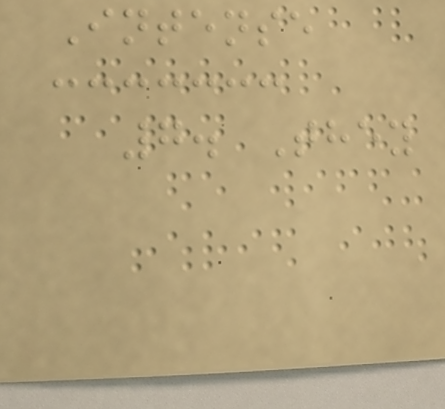Intense
7. They
